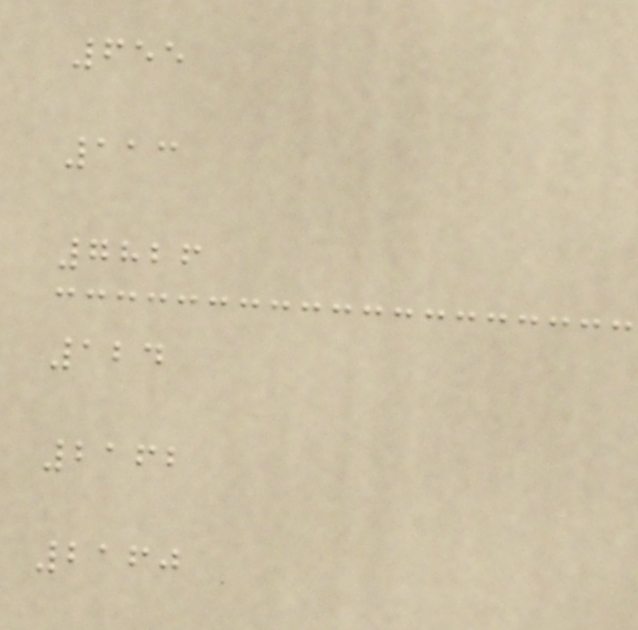655
113
7826
124
2162
2160
